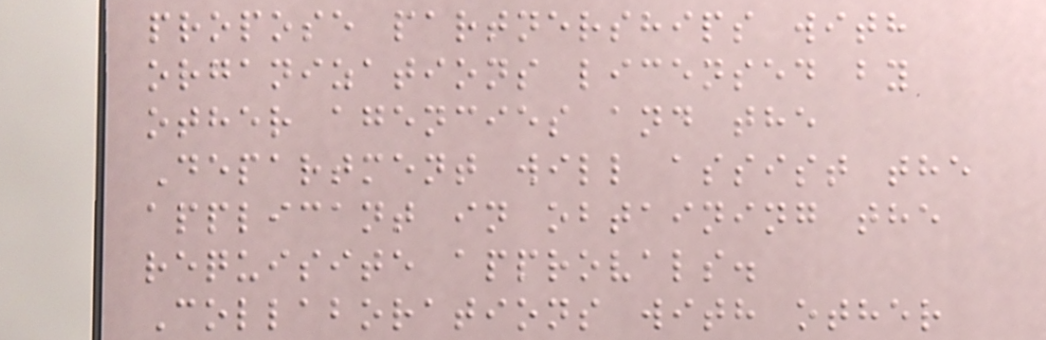propose partnerships with
organizations licensed by
other agencies and the
Department will assist the
applicant in obtaining the
requisite approvals.
Collaborations with other
